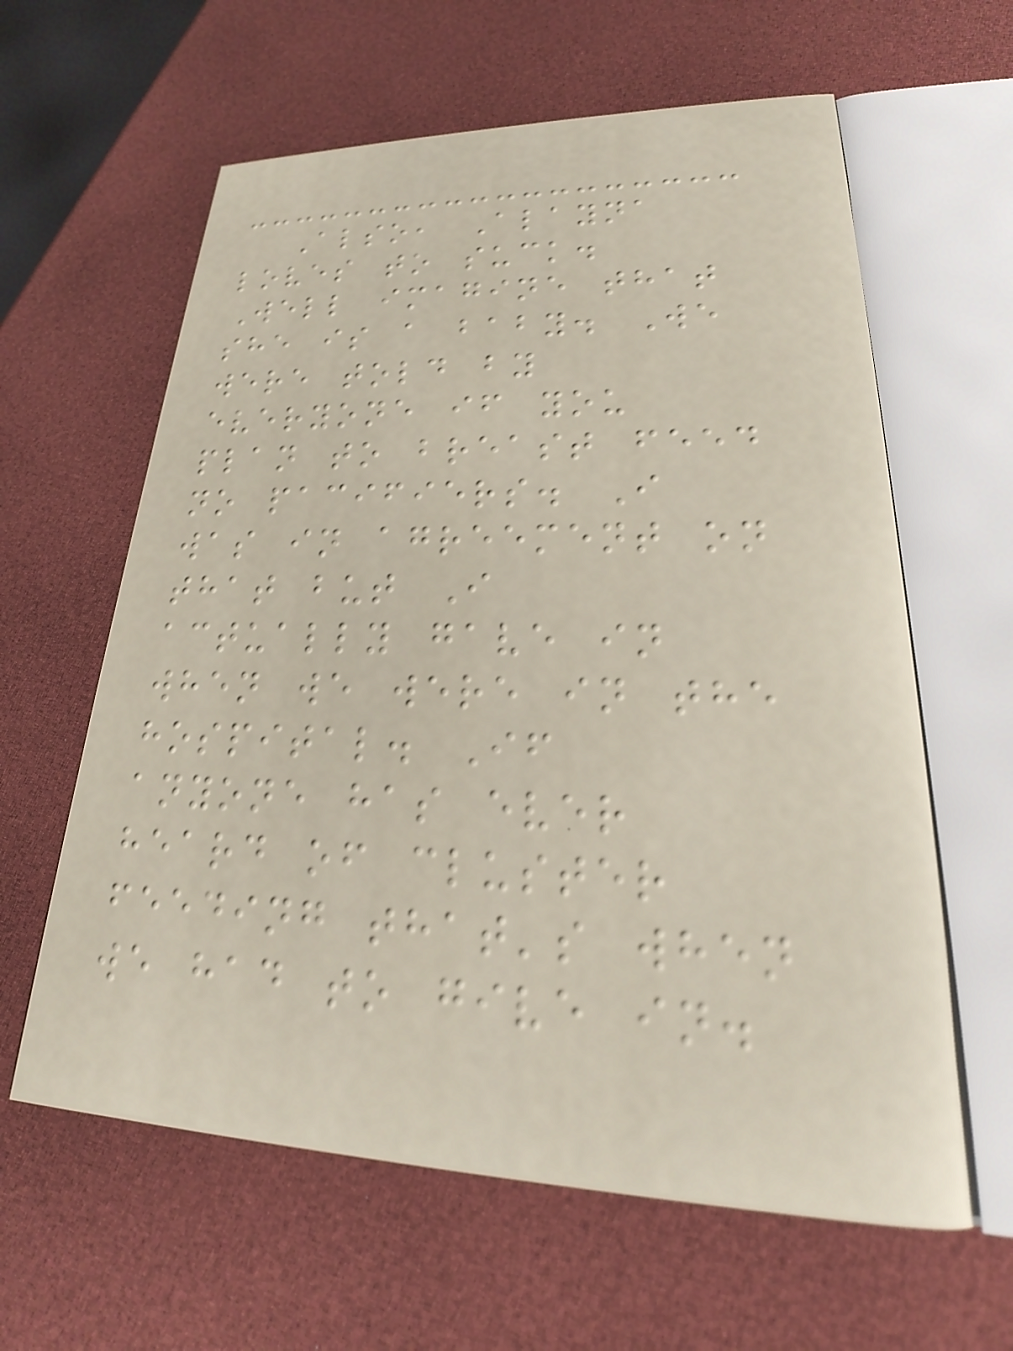Also, Alayna
loves to suck.
Well imagine that
she is a baby. We
were told by
everyone if you
plan to breast feed
no pacifiers. I
was in agreement on
that but I
actually gave in
when we were in the
hospital. If
anyone has ever
heard of cluster
feeding that's when
we had to give in.
